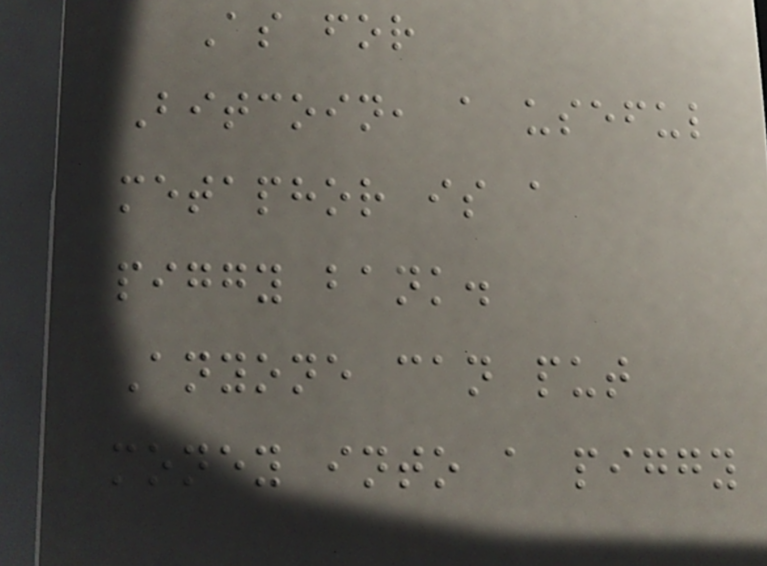As for
Bitcoin, a useful
metaphor is a
piggy bank.
Anyone can put
money into a piggy
